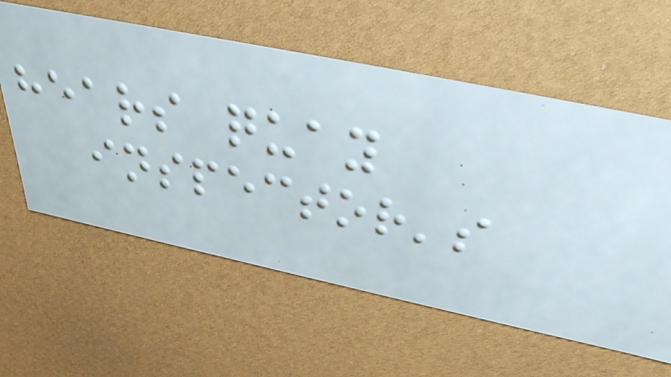hears quay
inspector's
